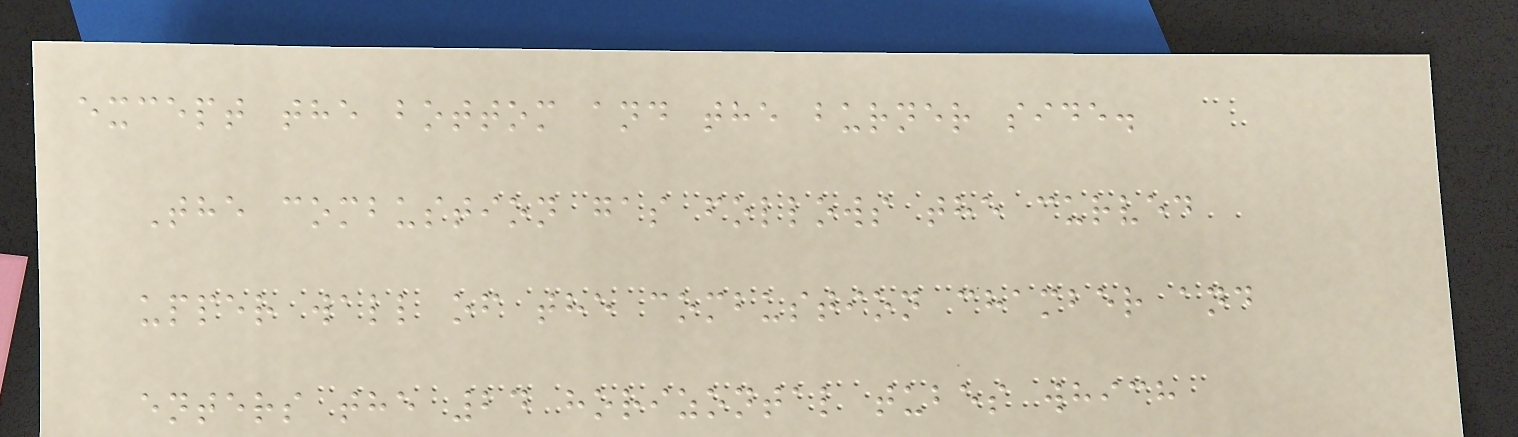except the bottom and the burner side.
The combustion gas follows the curved
upper wall of the combustion chamber and
enters the 24 horizontal tubes which
